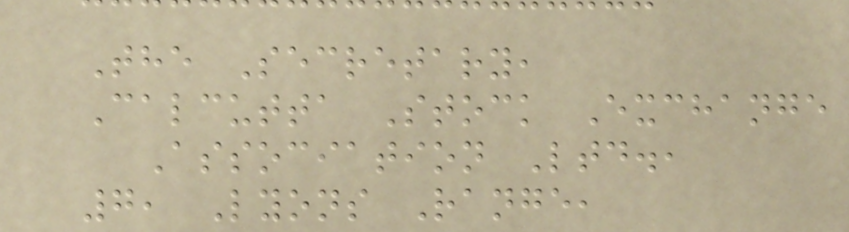The Secretary,
Calcutta Stock Exchange
Association Ltd.,
7, Lyons Range,
